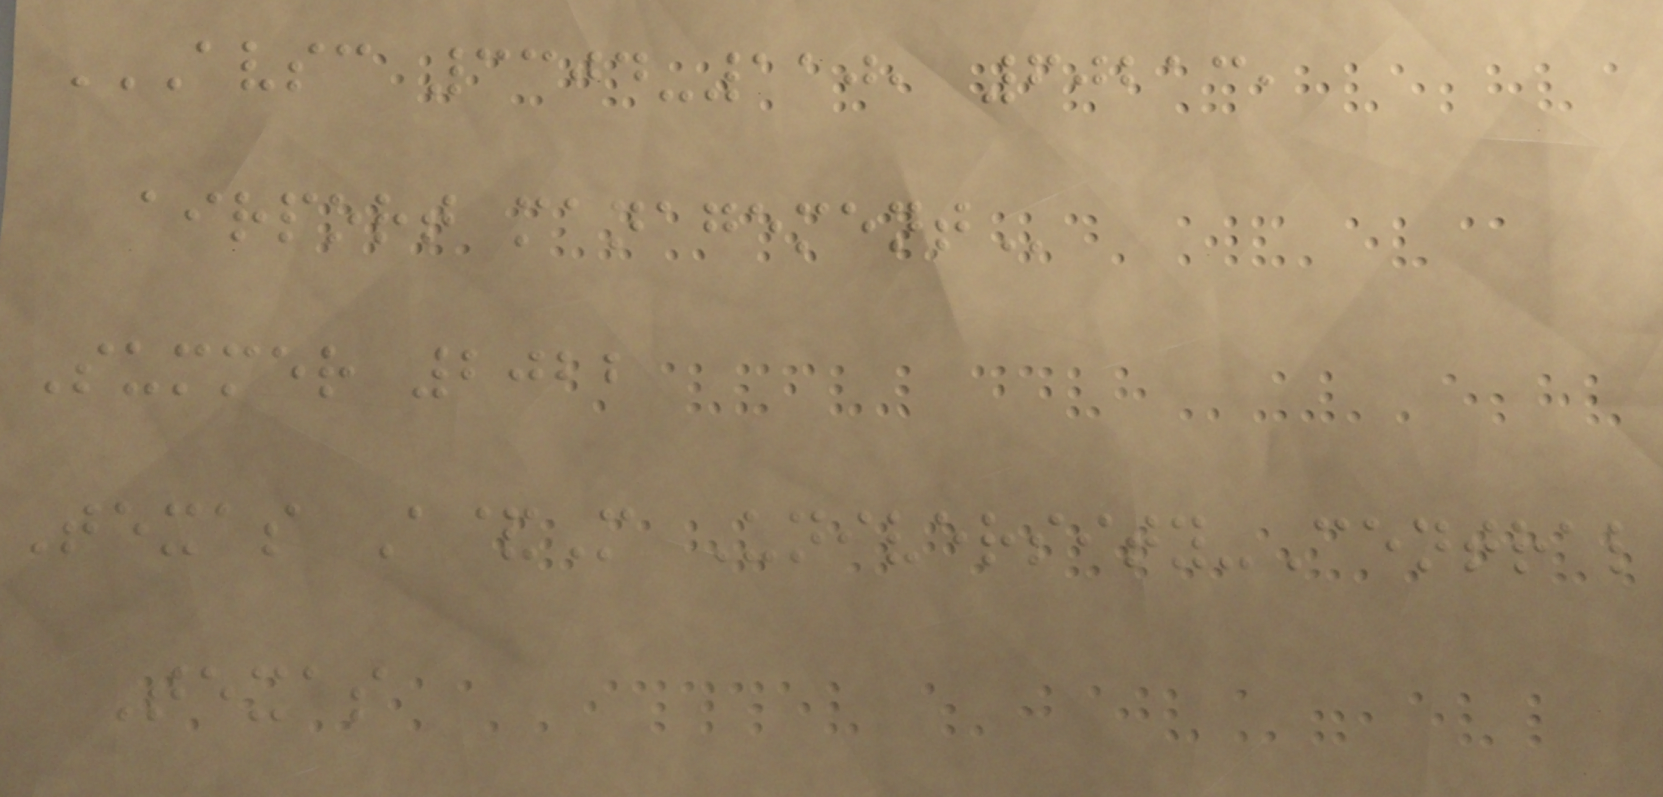AVSC 3304-110, 60213,
AIRPORT MANAGEMENT
Summer 2022
Texas A&M University-Central
Texas
